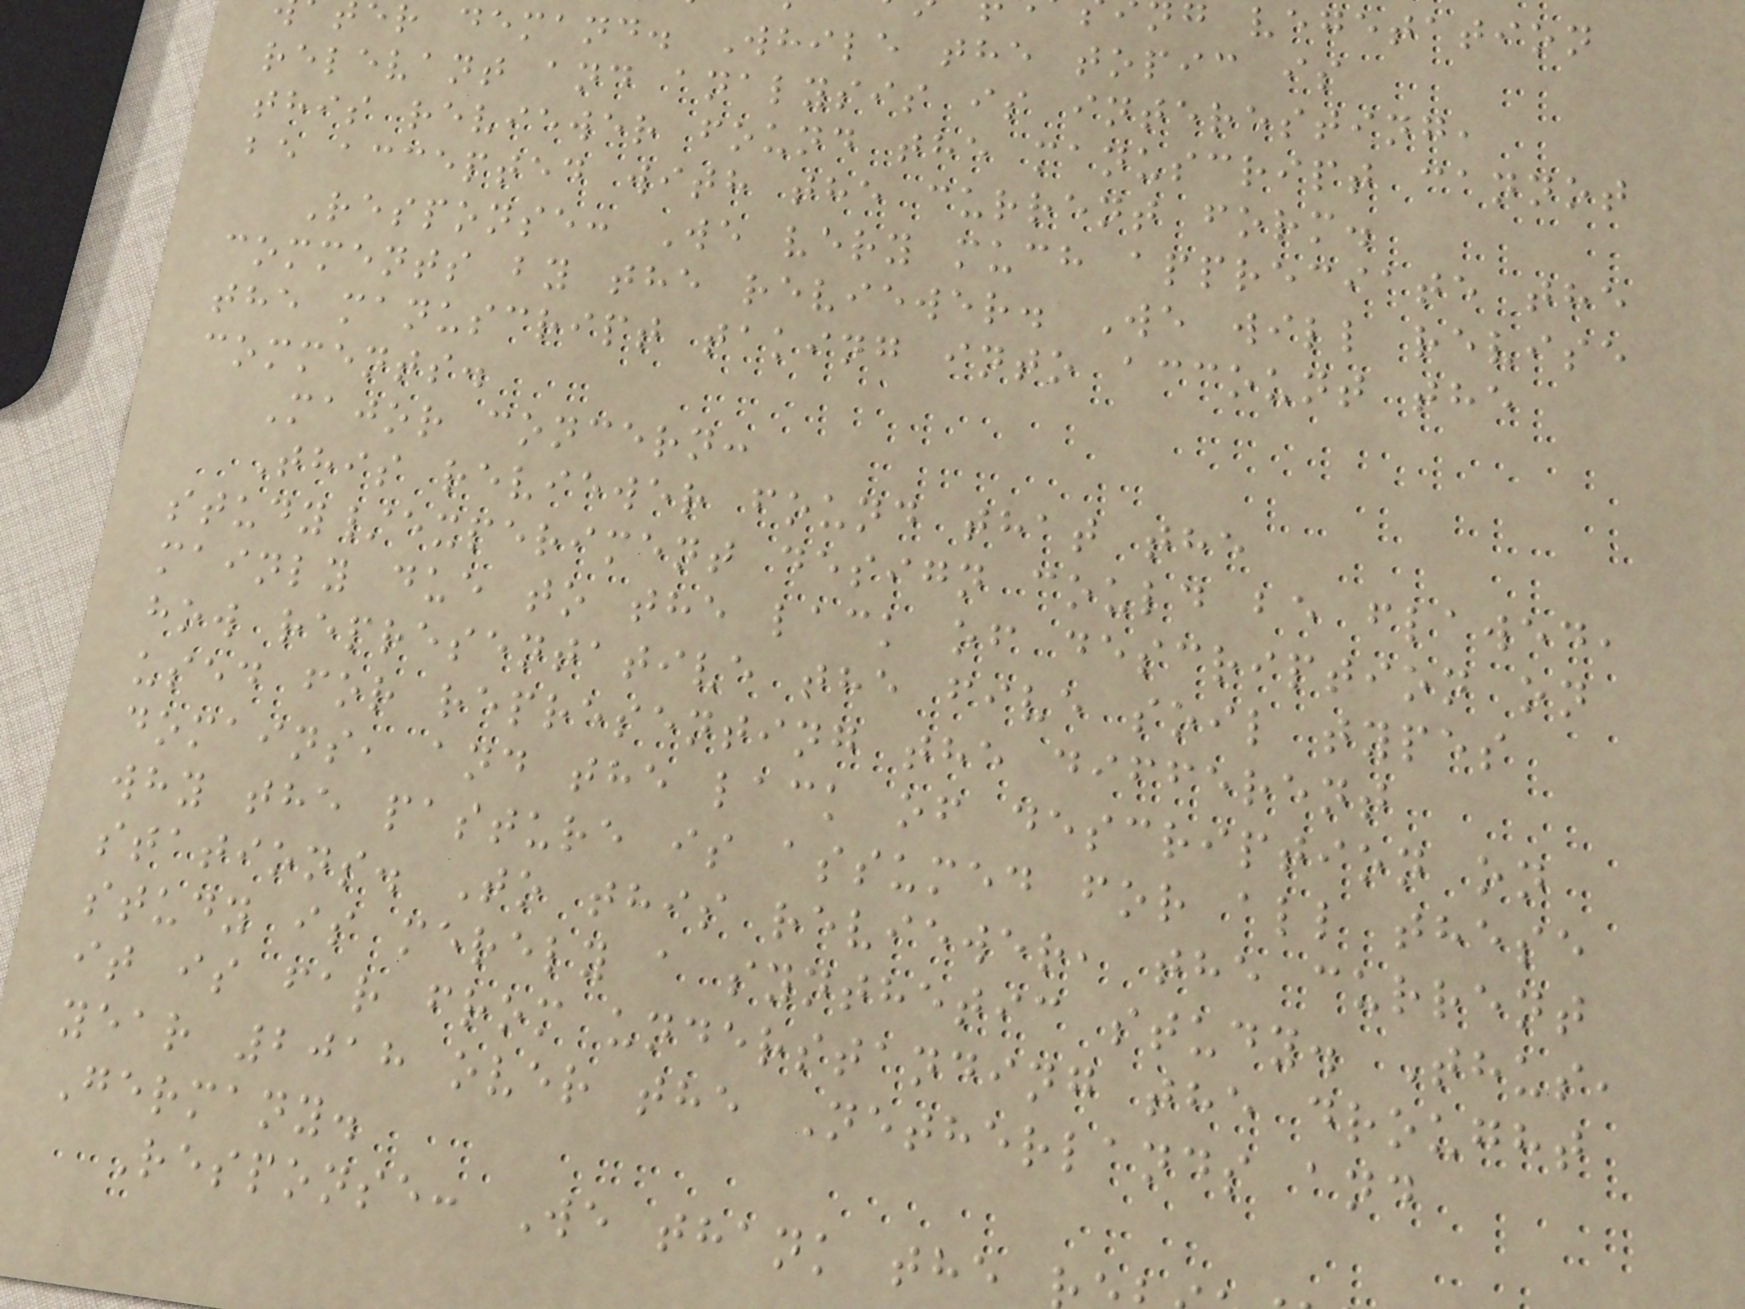g vegetation
er demand. While the topic is
relevant and analysis is interesting,
this reviewer found the manuscript cannot
be accepted with the current form.
Response: We very much appreciate the
comments by the reviewer. We will revise
the manuscript taking into account the
comments.
Major concern:
This reviewer found that the
study/experiment design could be flawed,
mainly due to the lack of description on
how representative the five soil types
used for representing the different
domains, and the lack of description on
why the pasture is assumed for all these
stations. To this reviewer, the current
study is merely a synthetic study. Thus,
it is far from understanding the drought
year 2018 over the Netherlands and
Germany.
Response: We thank the
